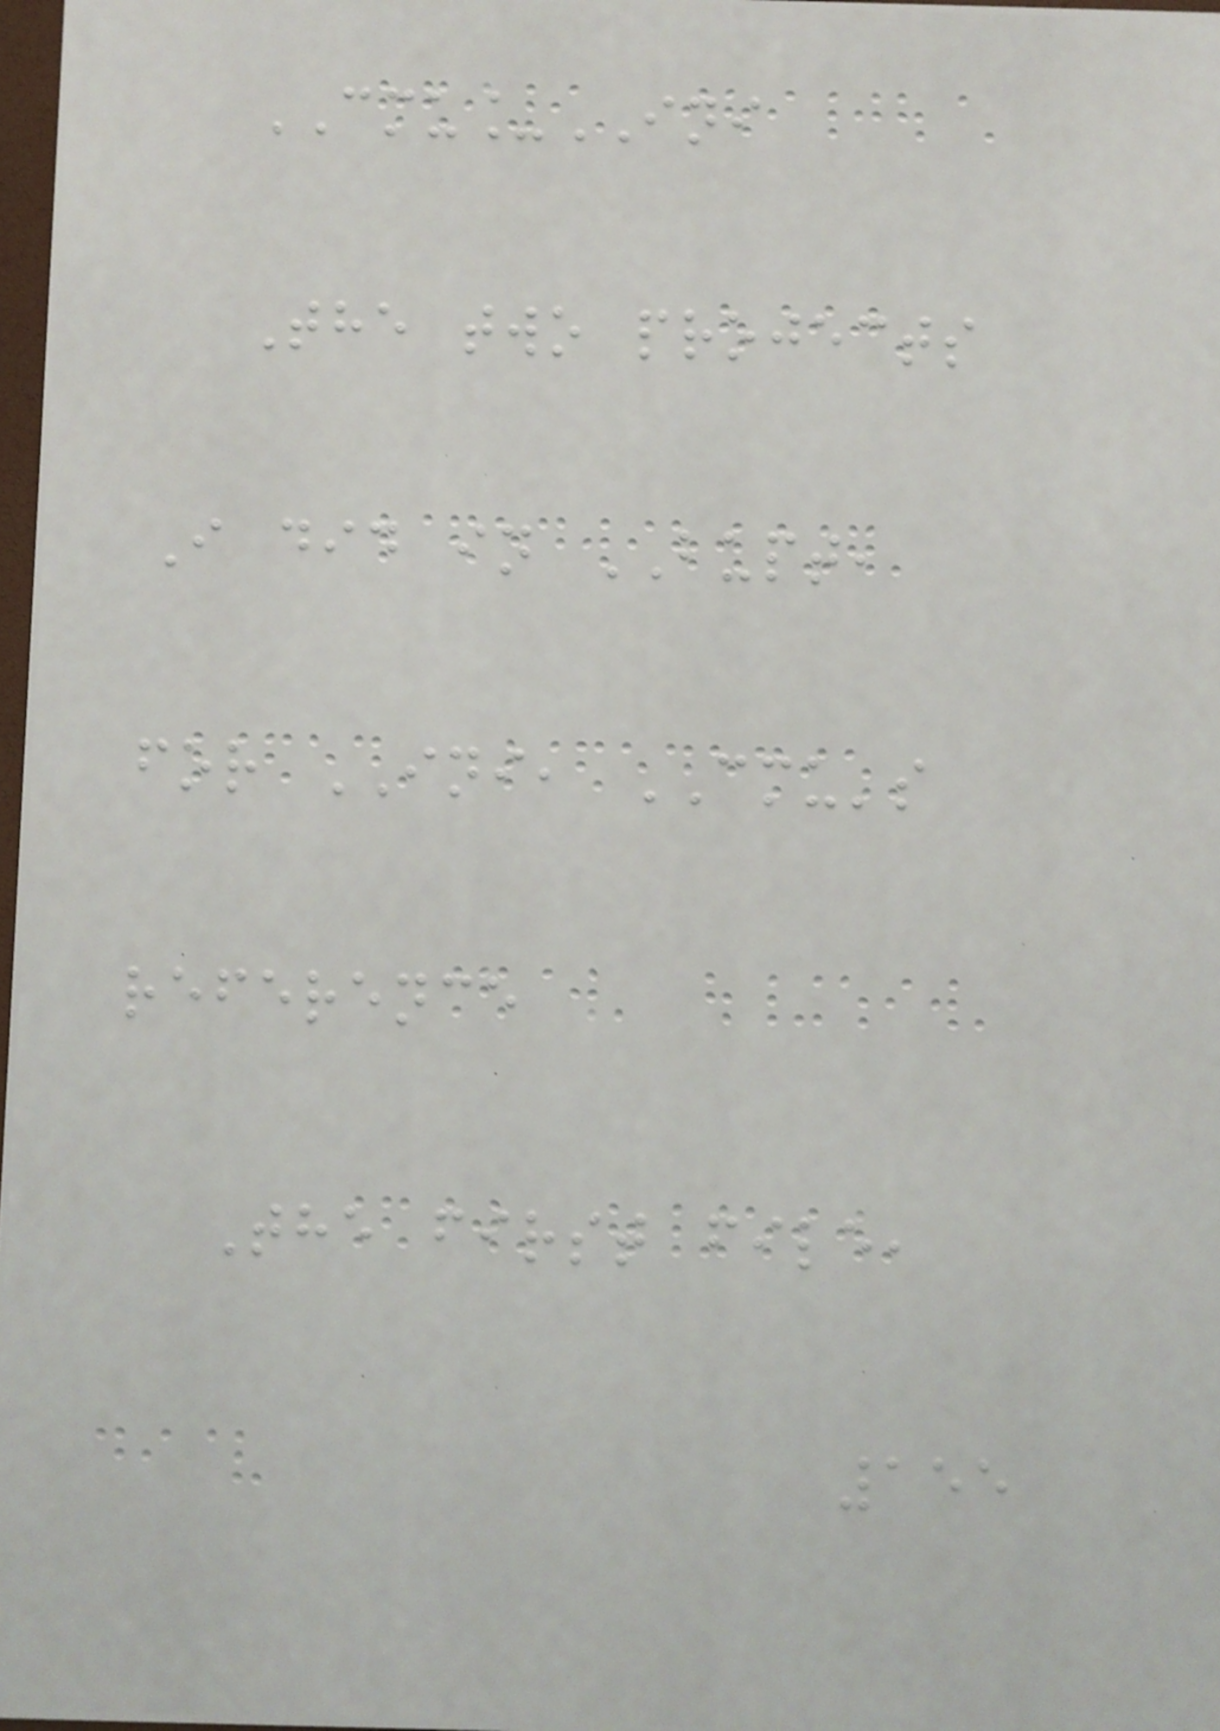CMU_INI
The two projects
I did in BUPT,
for INI, CMU's
reference
The first file,
155
